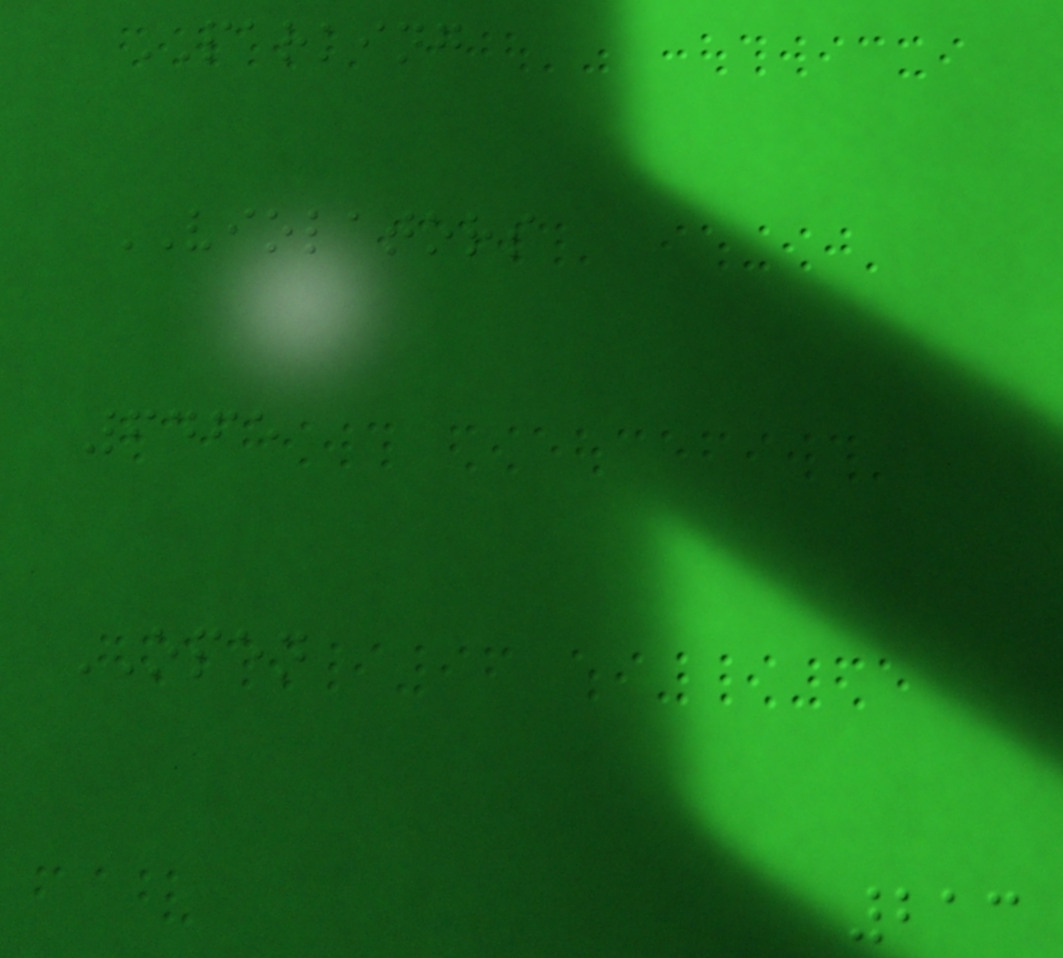PARKING
VIOLATORS
6465
OPEN
213
